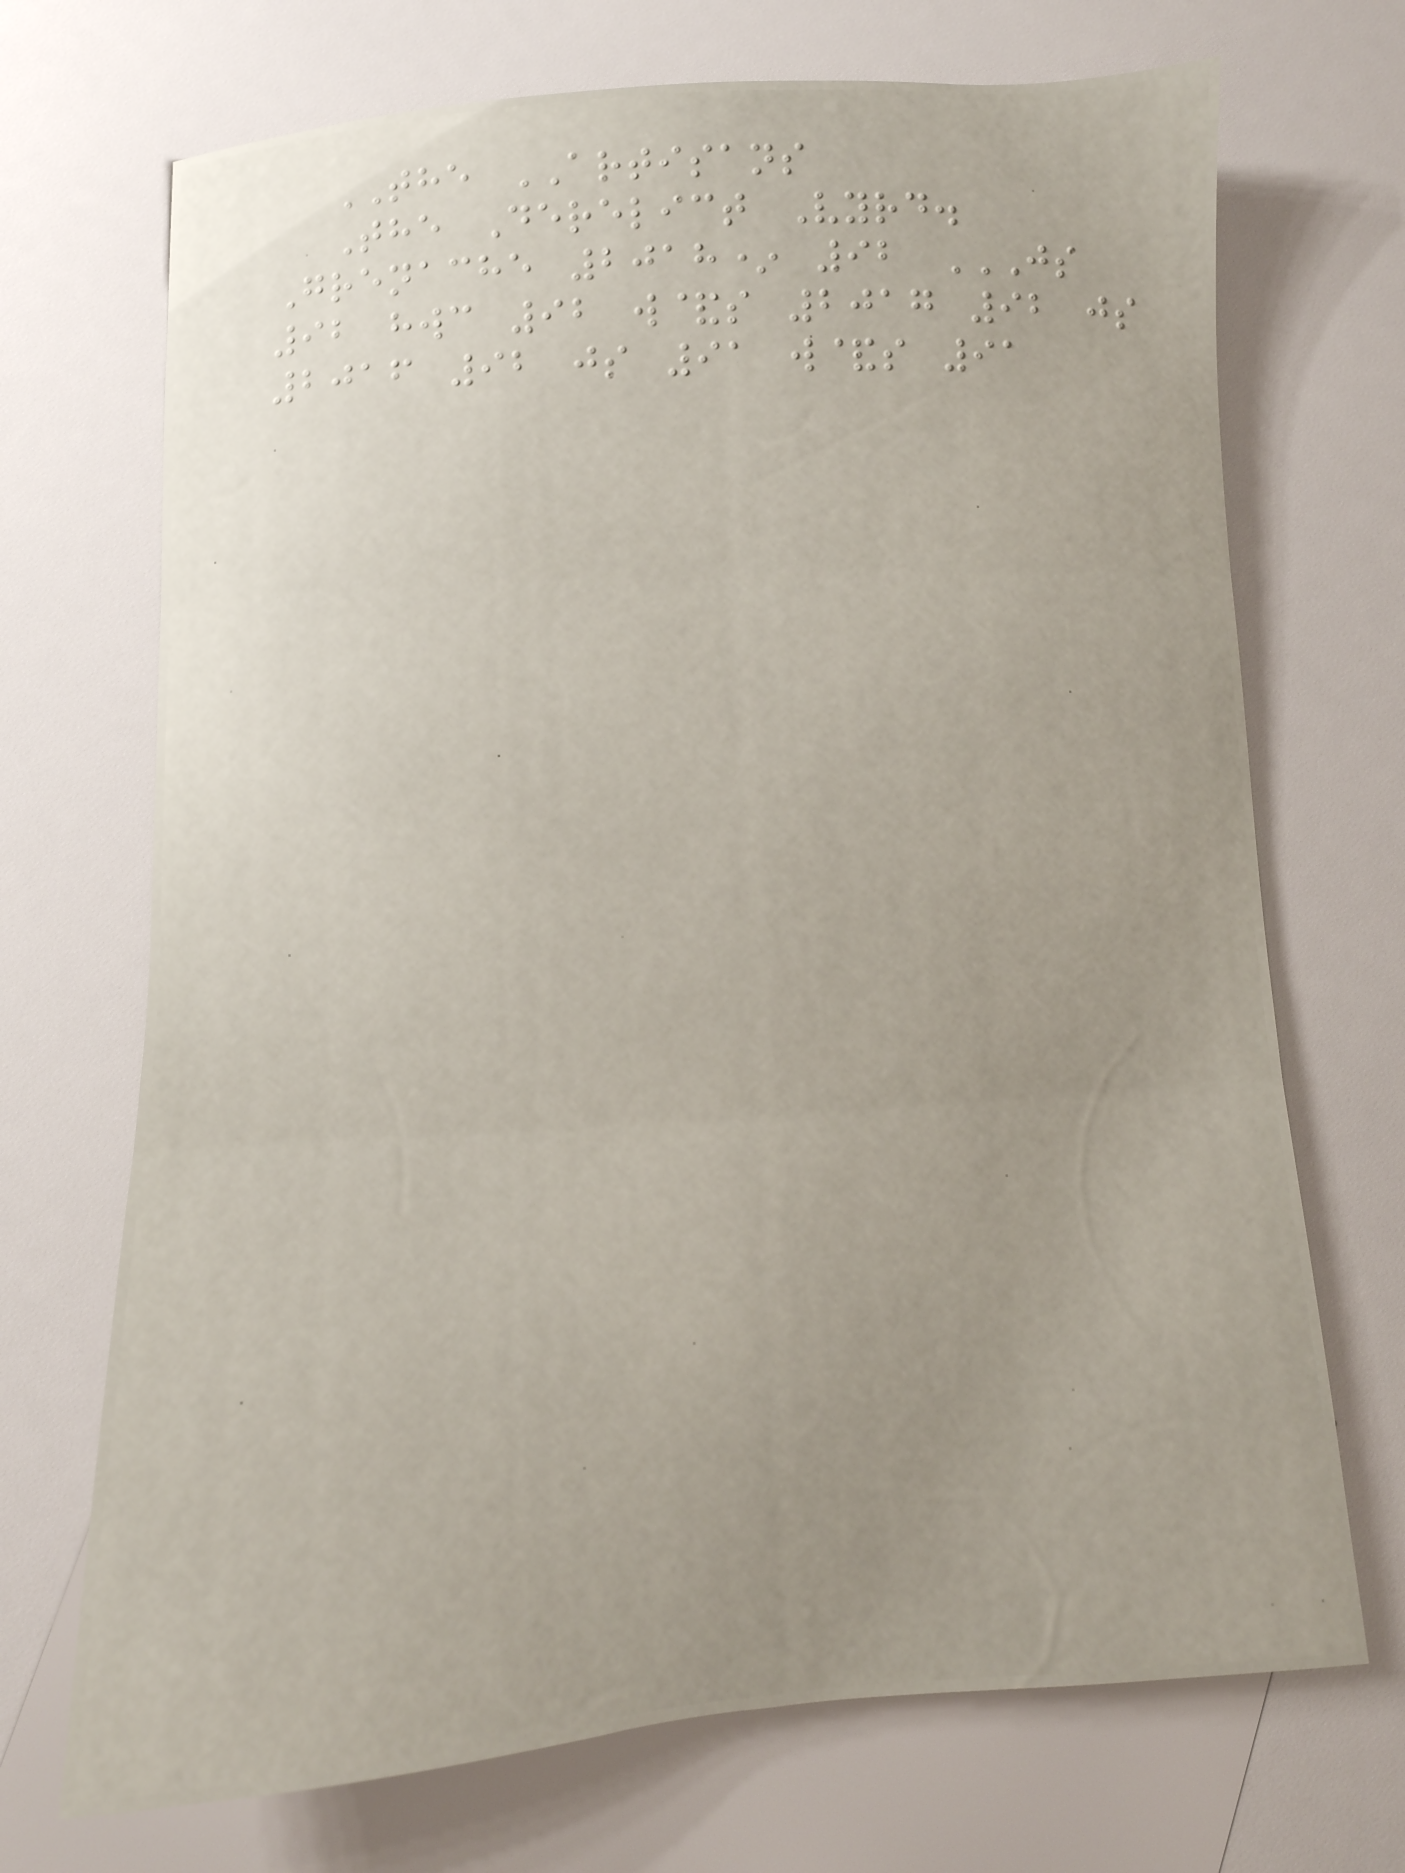THE ARTISANS
The Derelict Vyrd.
Grenache 2018* 92 JS
92 HWC 92 W&S 2017 92 JS
2016 92 JS 91 W&S 91
